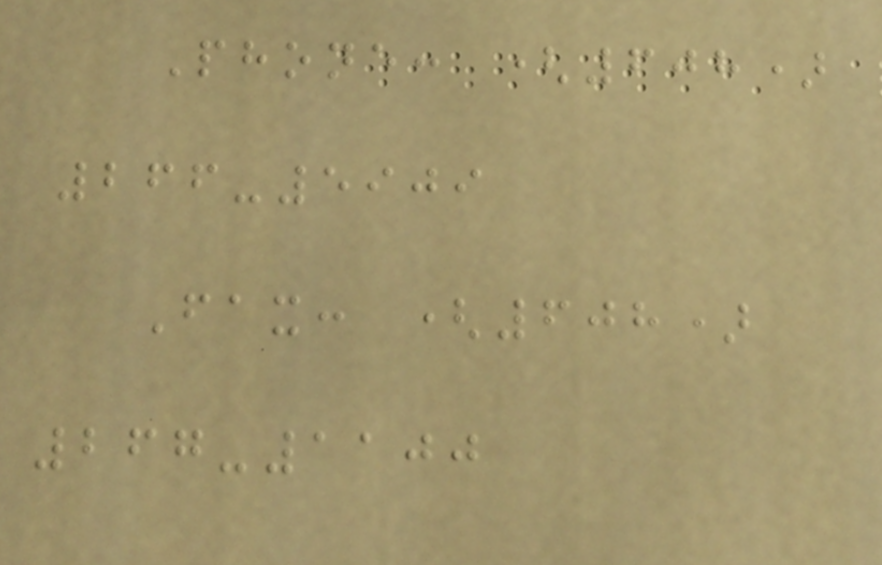Phone: (608)
266-5909
Fax: (608)
267-1100
